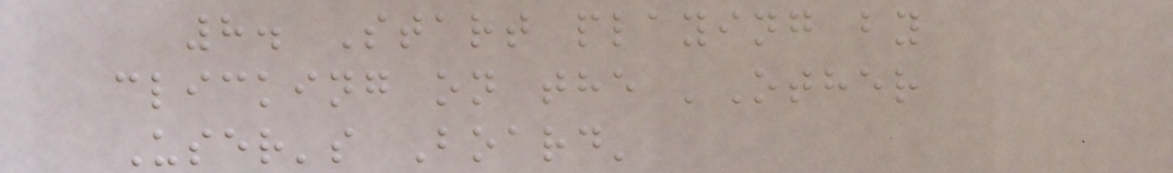8. Start playing by
clicking on the 'Other
User's Board'
